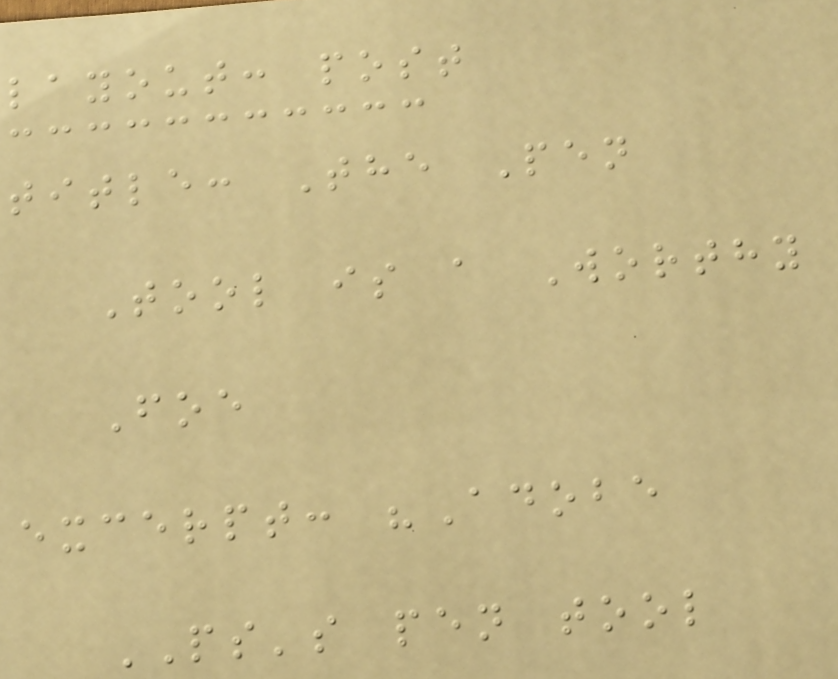layout: post
title: The Pen
Tool is a Worthy
Foe
excerpt: "Adobe
PS's pen tool
